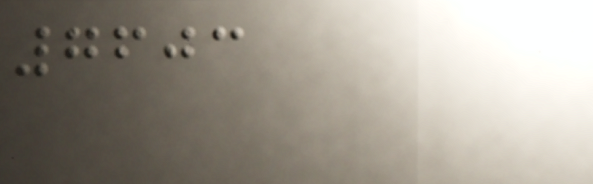7603
